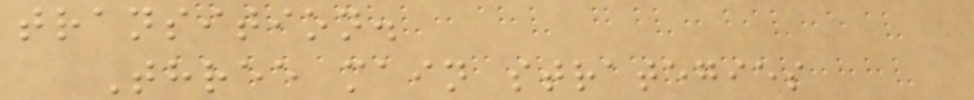transition.
Three main strategies
